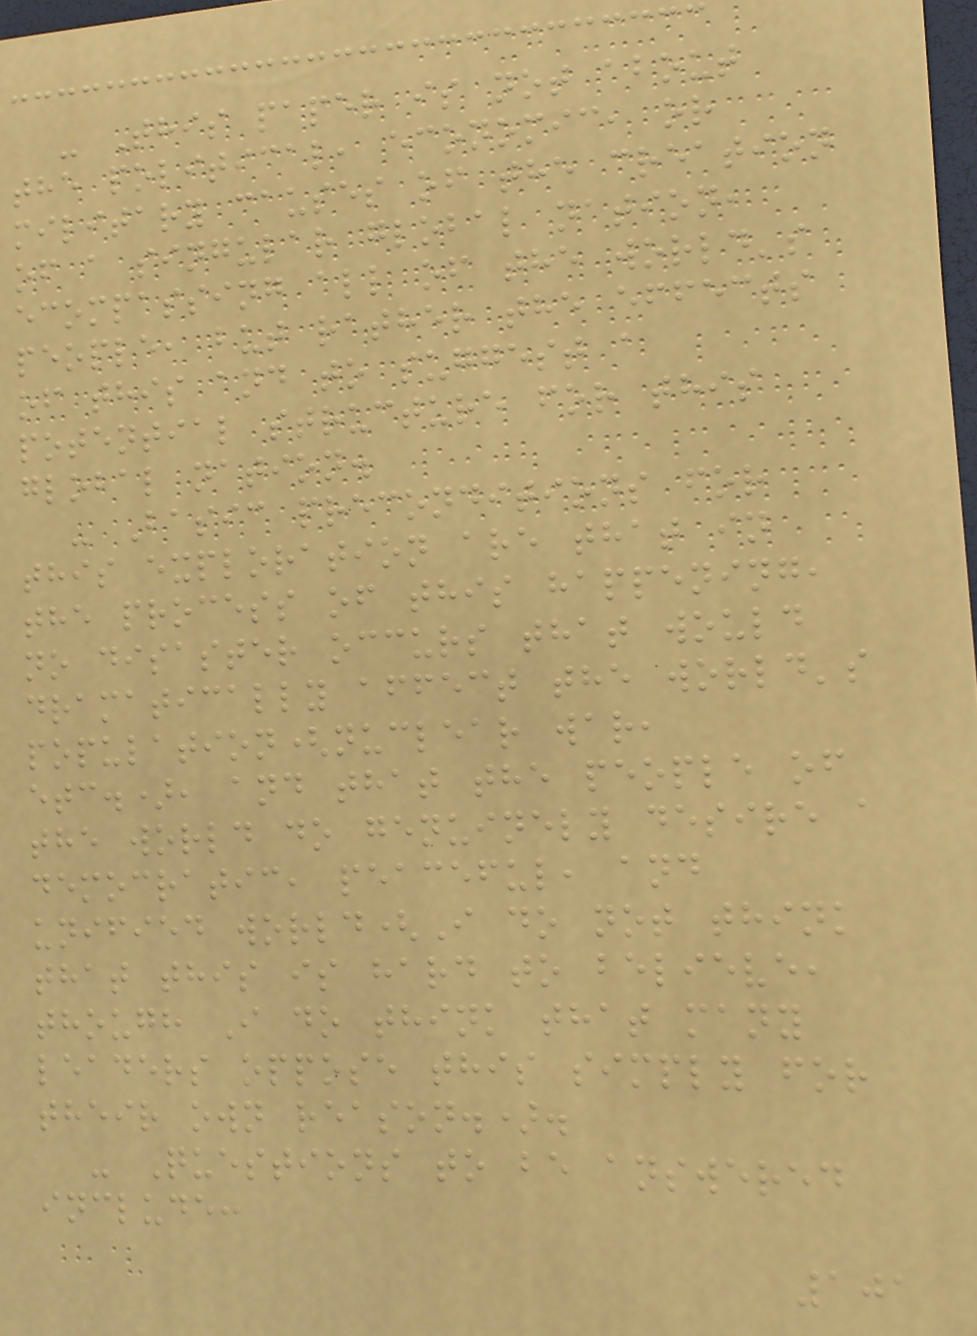- This paper is not about
the political, economic, or
military causes of the creation
of a singular global nation,
ecompassing all of the world's
people, but rather the effects
of this and to suggest a
potential structure for this
global nation.
- Basic preconditions for
this exploration are that in
the process of this happening,
no disaster occurs that would
dramatically affect the world's
population(nuclear war,
etc.), and that the people of
the world do genuinely desire a
democratic, peaceful, and
unified world(I do not think
that this is hard to believe,
though I do think that many
leaders oppose this simply for
their own reason.).
- Questions to be answered
include:
101
